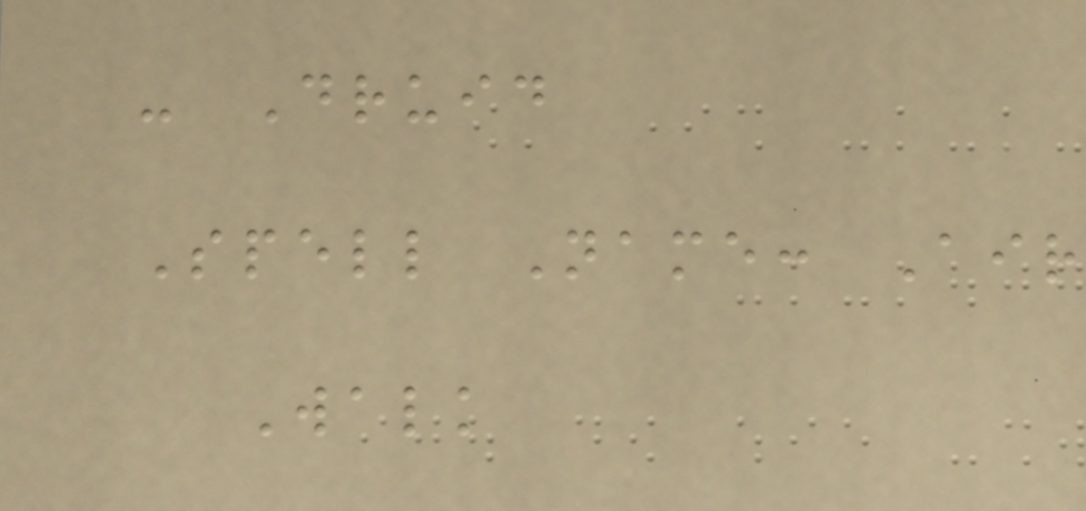- Druid
Spell Name: Air
Walk
